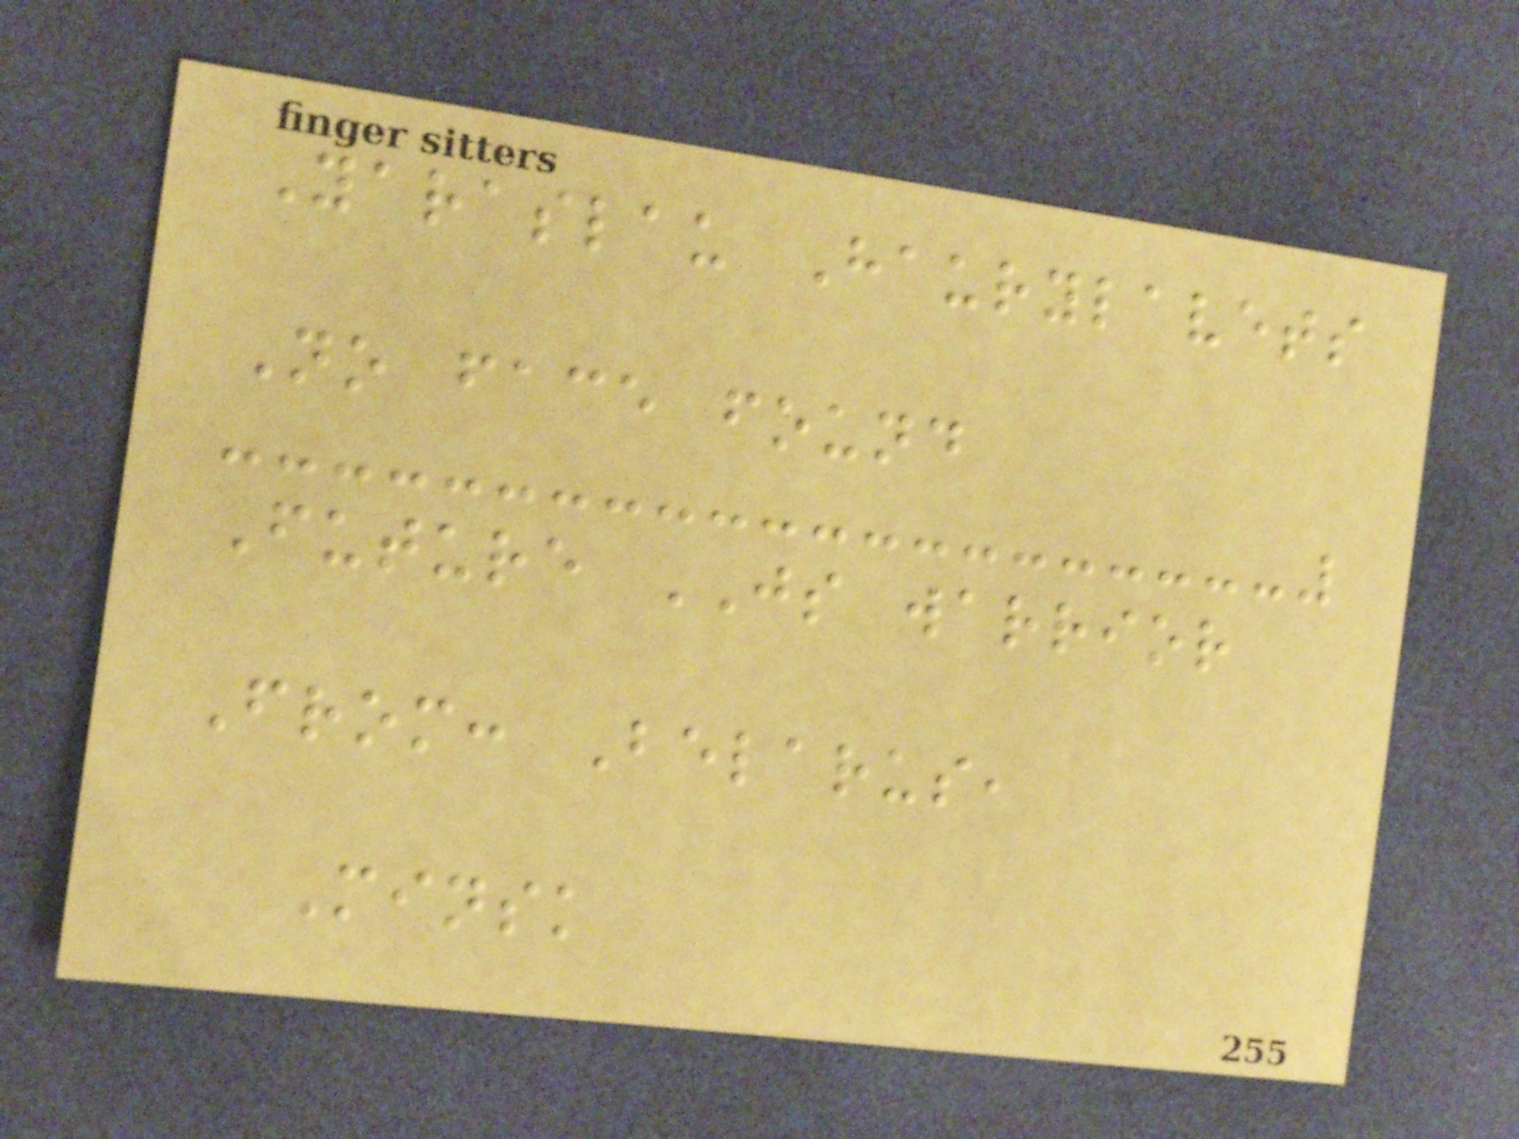Yaraslau Haurylavets
No face found
Future JS warrior
From: Belarus,
Minsk
